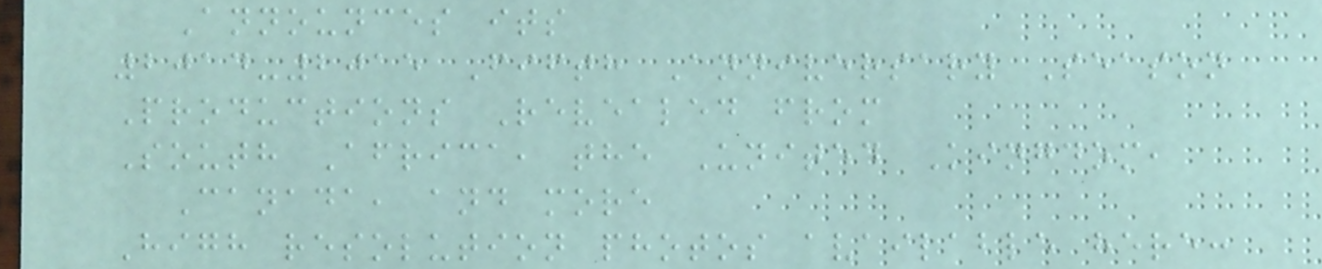Announces its
2014-2015 Fifth Anniversary Season
Productions Revealed from
South Africa, the United Kingdom,
Canada, and more
High resolution photos available here:
